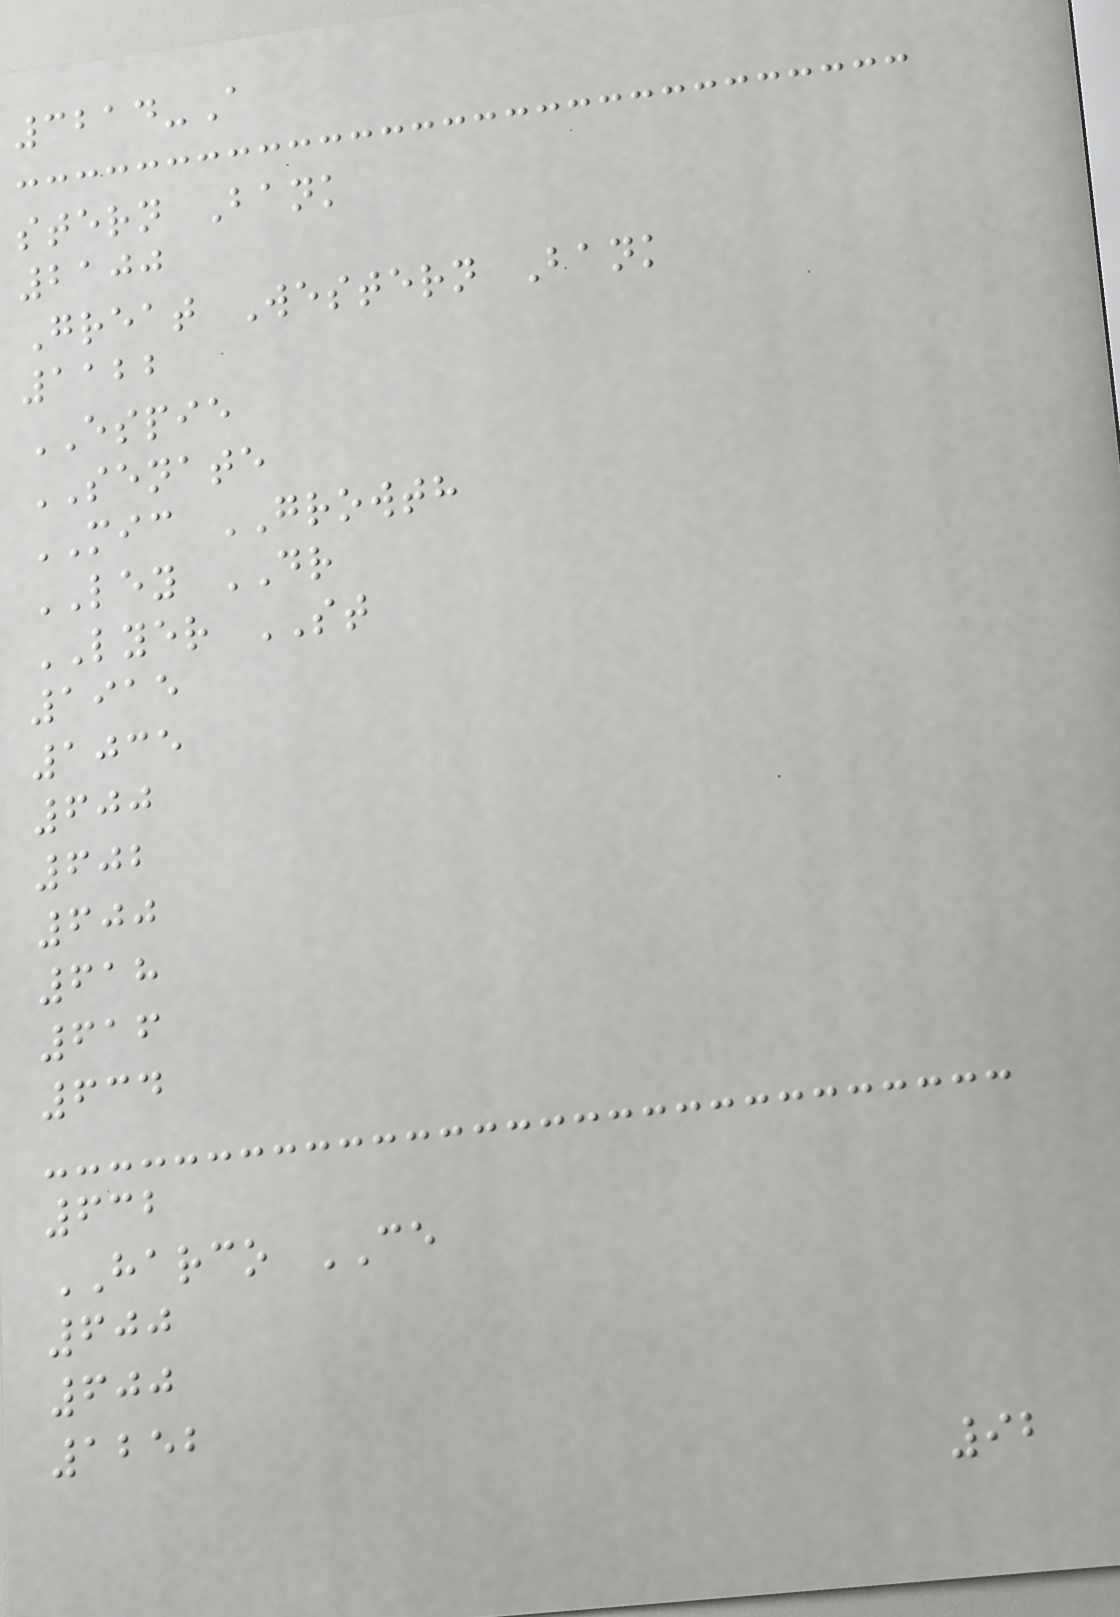3214-A
stern Bank
2100
Great Western Bank
1122
ESPIE
SENATE
MIC GROWTH
LEY DR
LYER ST
1915
1035
600
602
600
618
616
634
632
HARCO CE
600
600
1252
92
